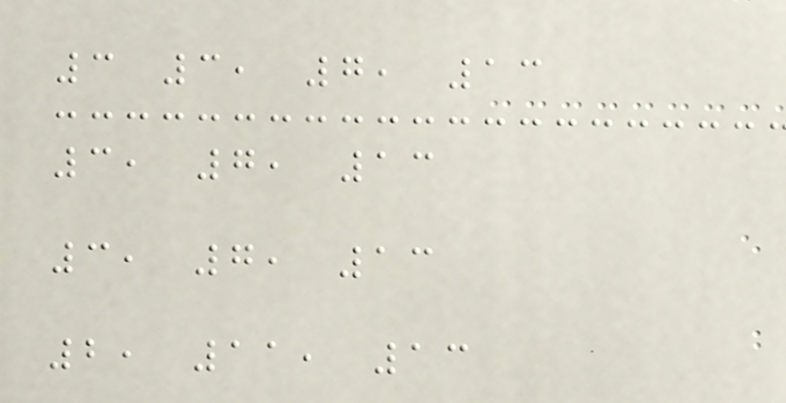3 3, 7, 13
3, 7, 13
3, 7, 13
2, 11, 13
